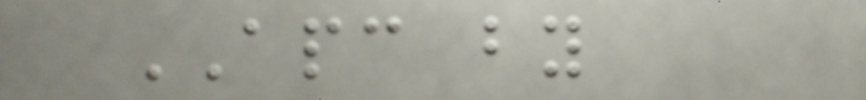APC by
